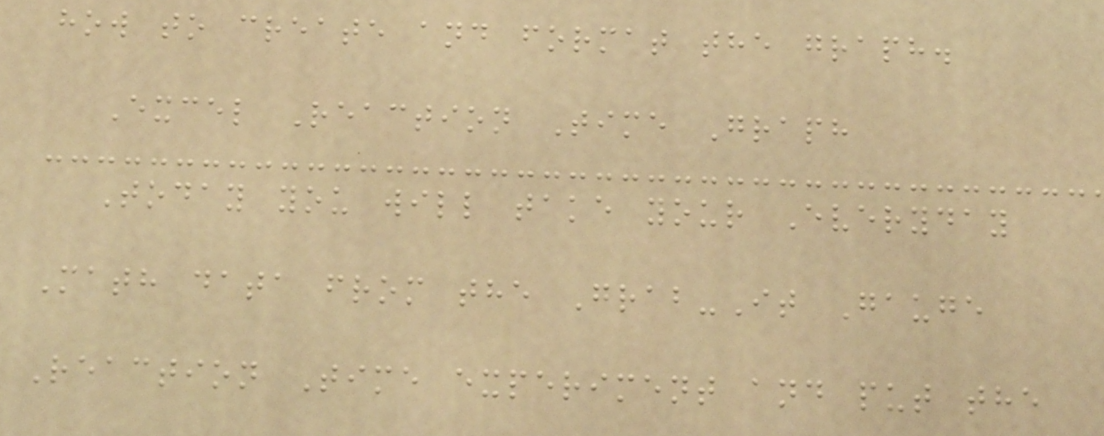how to create and format the graph.
Excel Reaction Time Graph
Today you will take your Everyday
Math data from the Grab-It Gauge
Reaction Time experiment and put the
